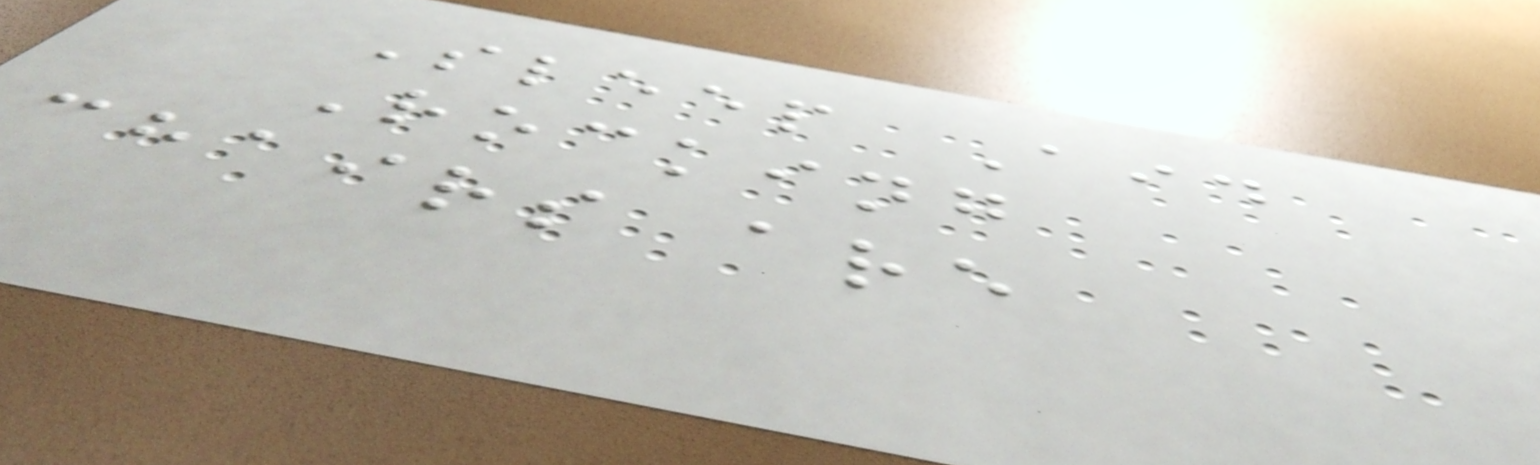Sleep Aid
Rocking
chairs are
